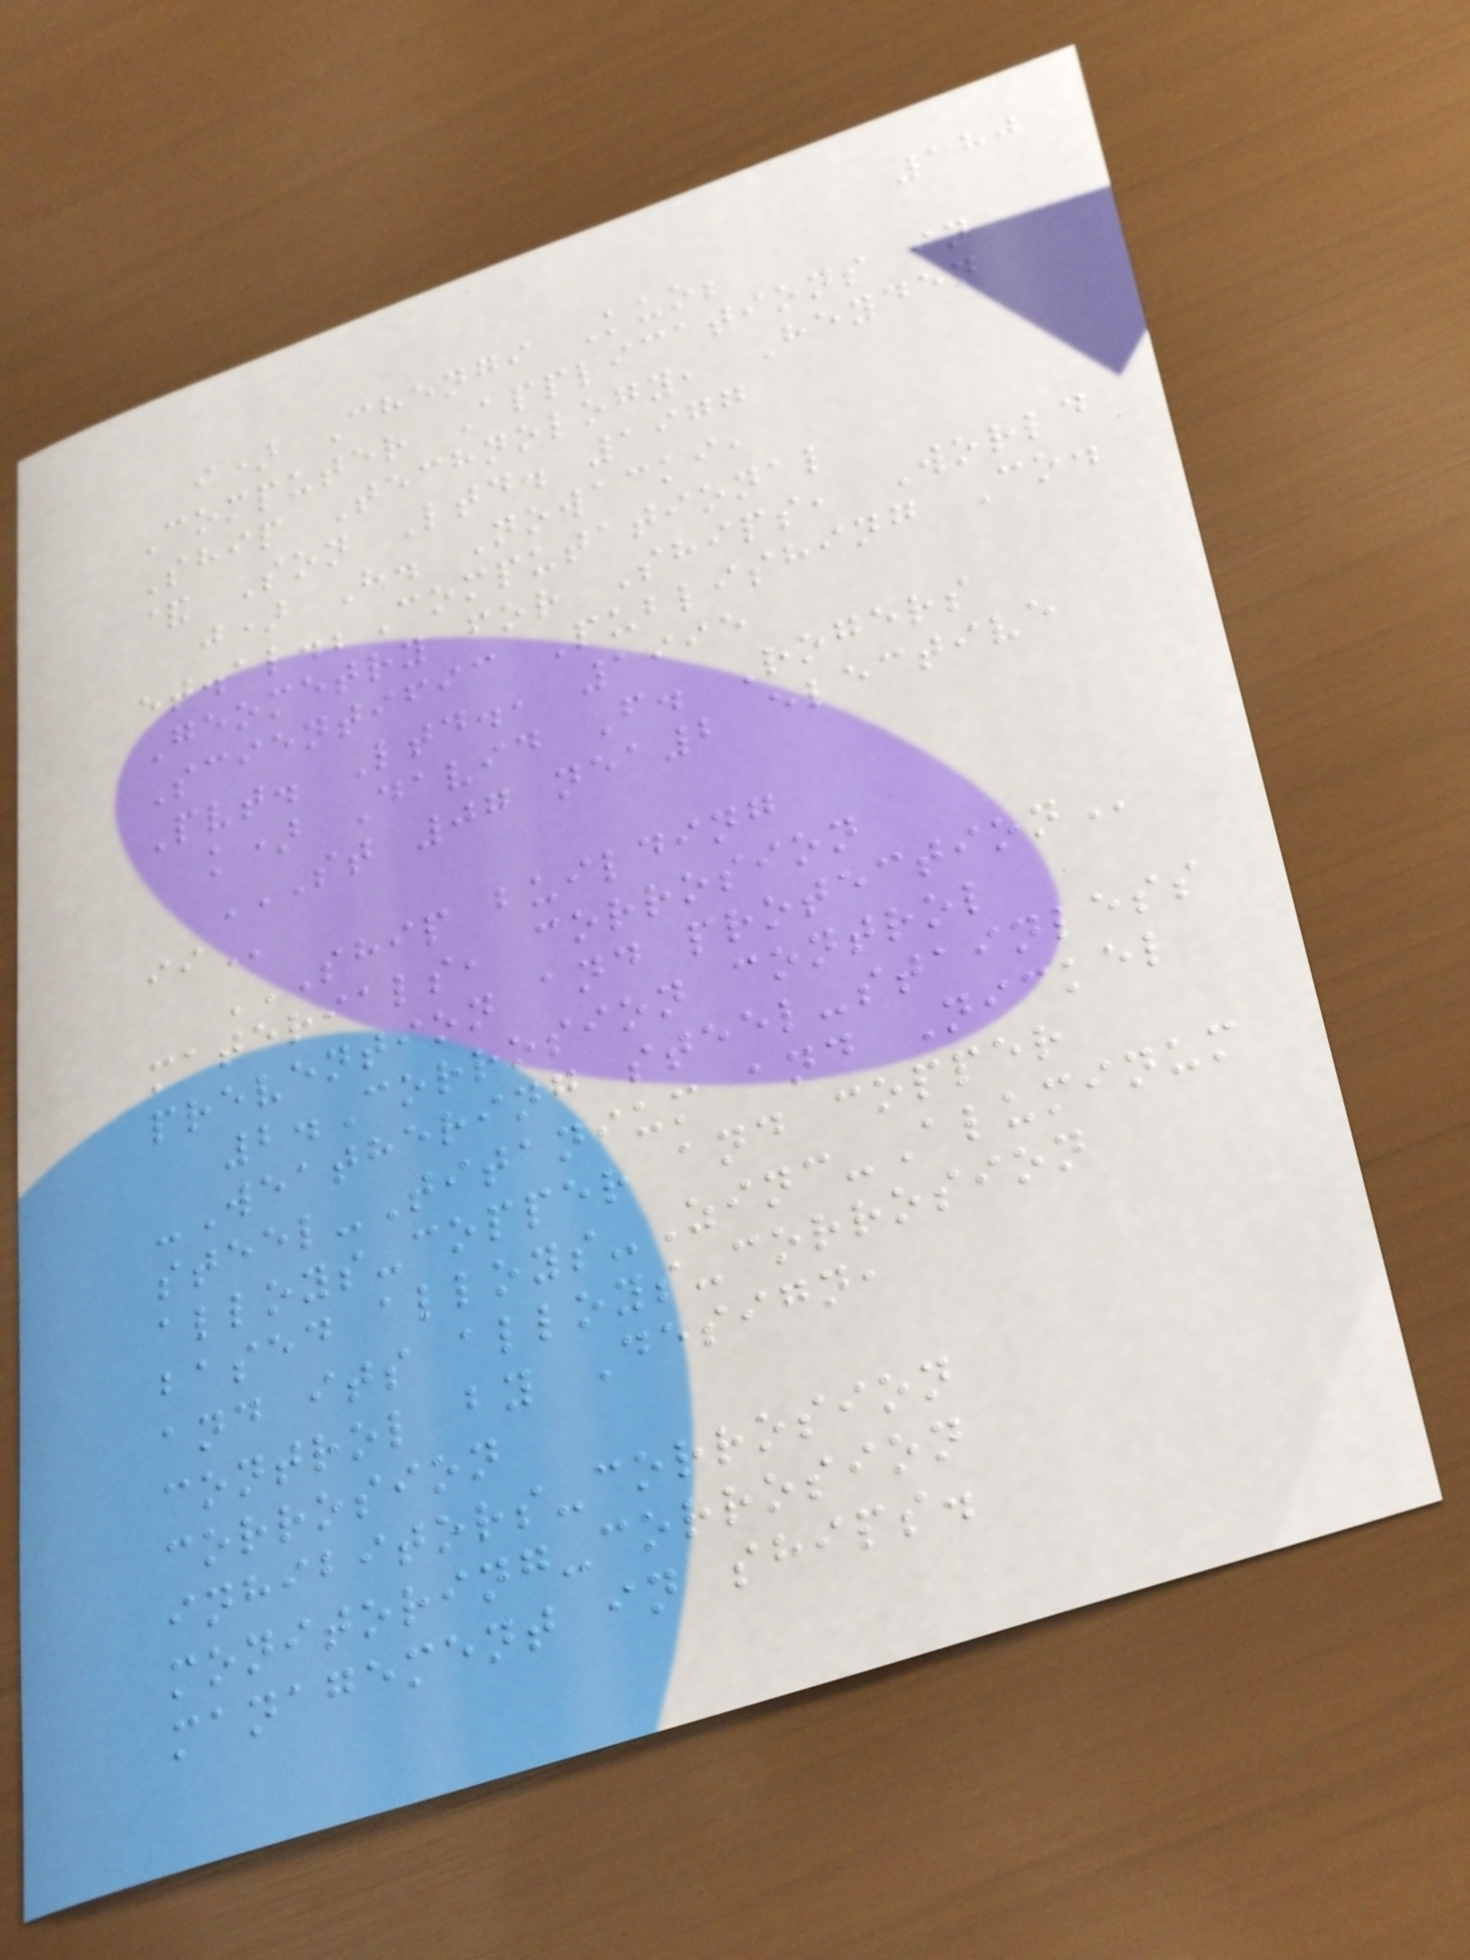180
i) Chengi Kuo;
Computer Applications in
Ship Technology, Heyden
& Son Ltd. 1977
j) H. Nowacki,
et.al.;Computational
Geometry for Ships, World
Scientific Publishing Co.
Pvt. Ltd., 1995
k) David F. Rogers
ST 07 NEA2 ELECTIVE
II
SHIP BUILDING
MATERIALS, CORROSION
PREVENTION AND PROTECTION
2.Corrosion control
-Weathering steel-stainless
steel-Titanium and Nickel
alloys-copper and copper
based alloys-Zinc-Aluminum
and its alloys-corrosion
control by Design,
corrosion
inhibitors-corrosion
monitoring-corrosion
management in ships.
